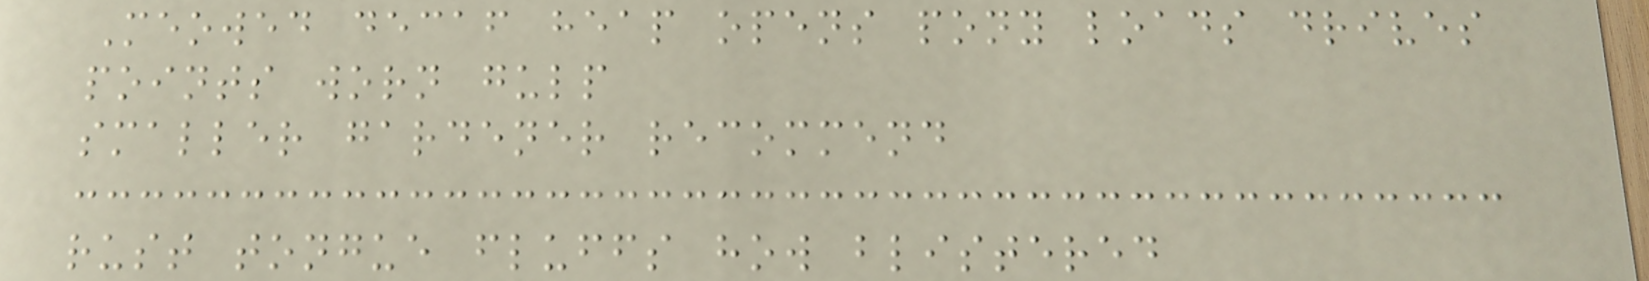Meowed decaf heap opens pony loads drives
points worn gulp
smaller gardener recommend
rust tongue fluffs how blistered
